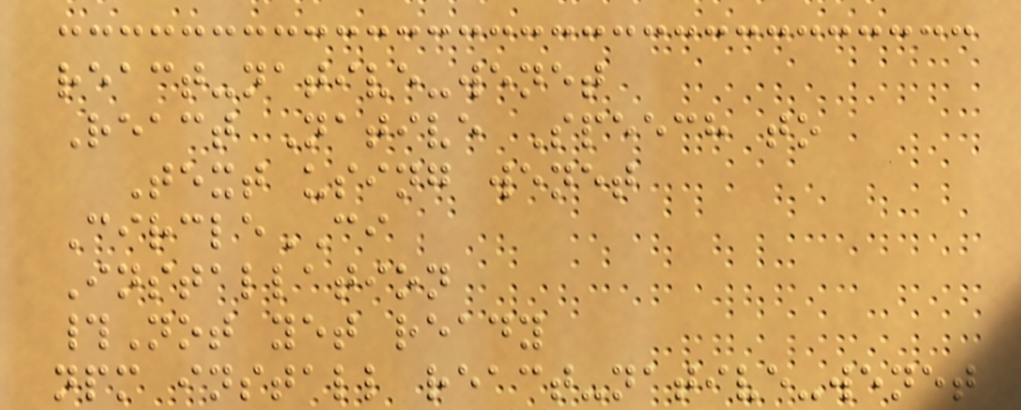react-native-wenet
React Native Speech to
Text using wenet
CircleCI
Installation
#Not yet ready
npm install react-native-wenet
